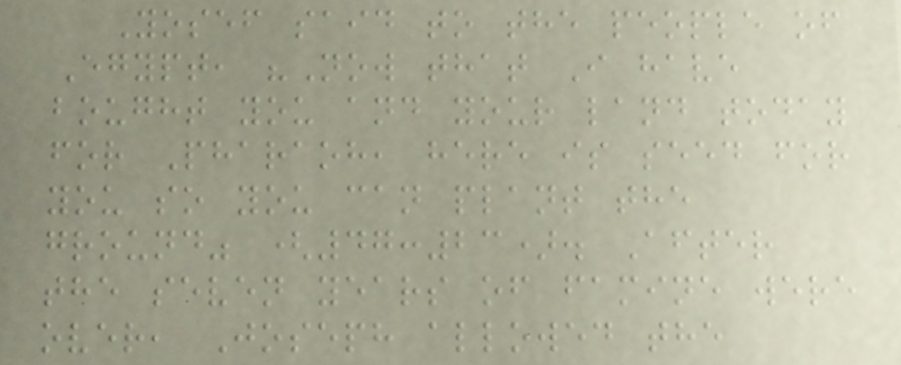Yosef said to the people of
Egypt, "Now that I have
bought you and your land today
for Pharaoh, here is seed for
you so you can plant the
ground" (47:23). After
the seven years of famine were
over, Joseph allowed the
